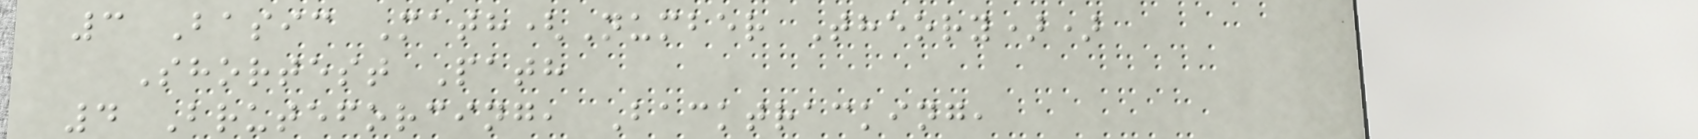3 Basic Math(Number Theory))
Shortest Path
4 Bruteforcing, Backtracking,
